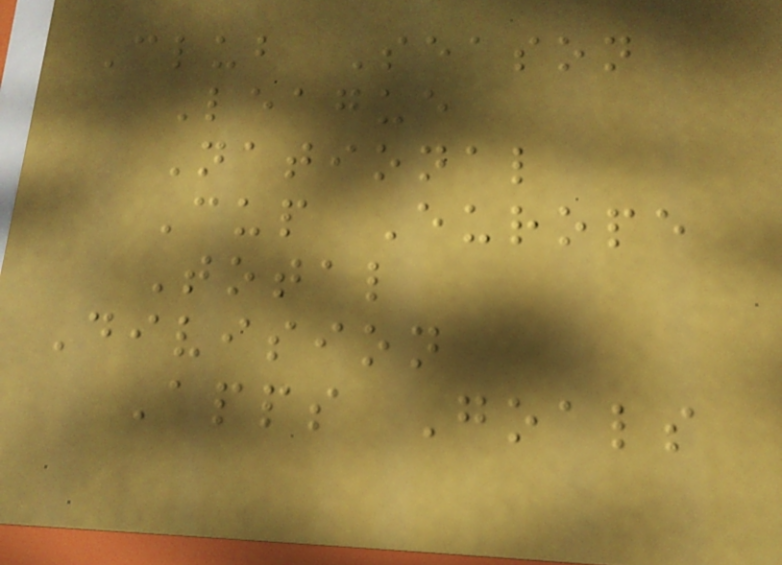Club Season
League
National
Cup Europe
Total
Division
Apps Goals
